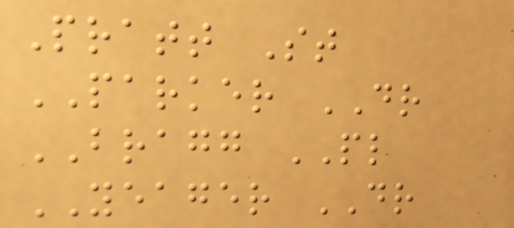Pratt St
PARKER DR
BRAGG PL
YEAGER DR
